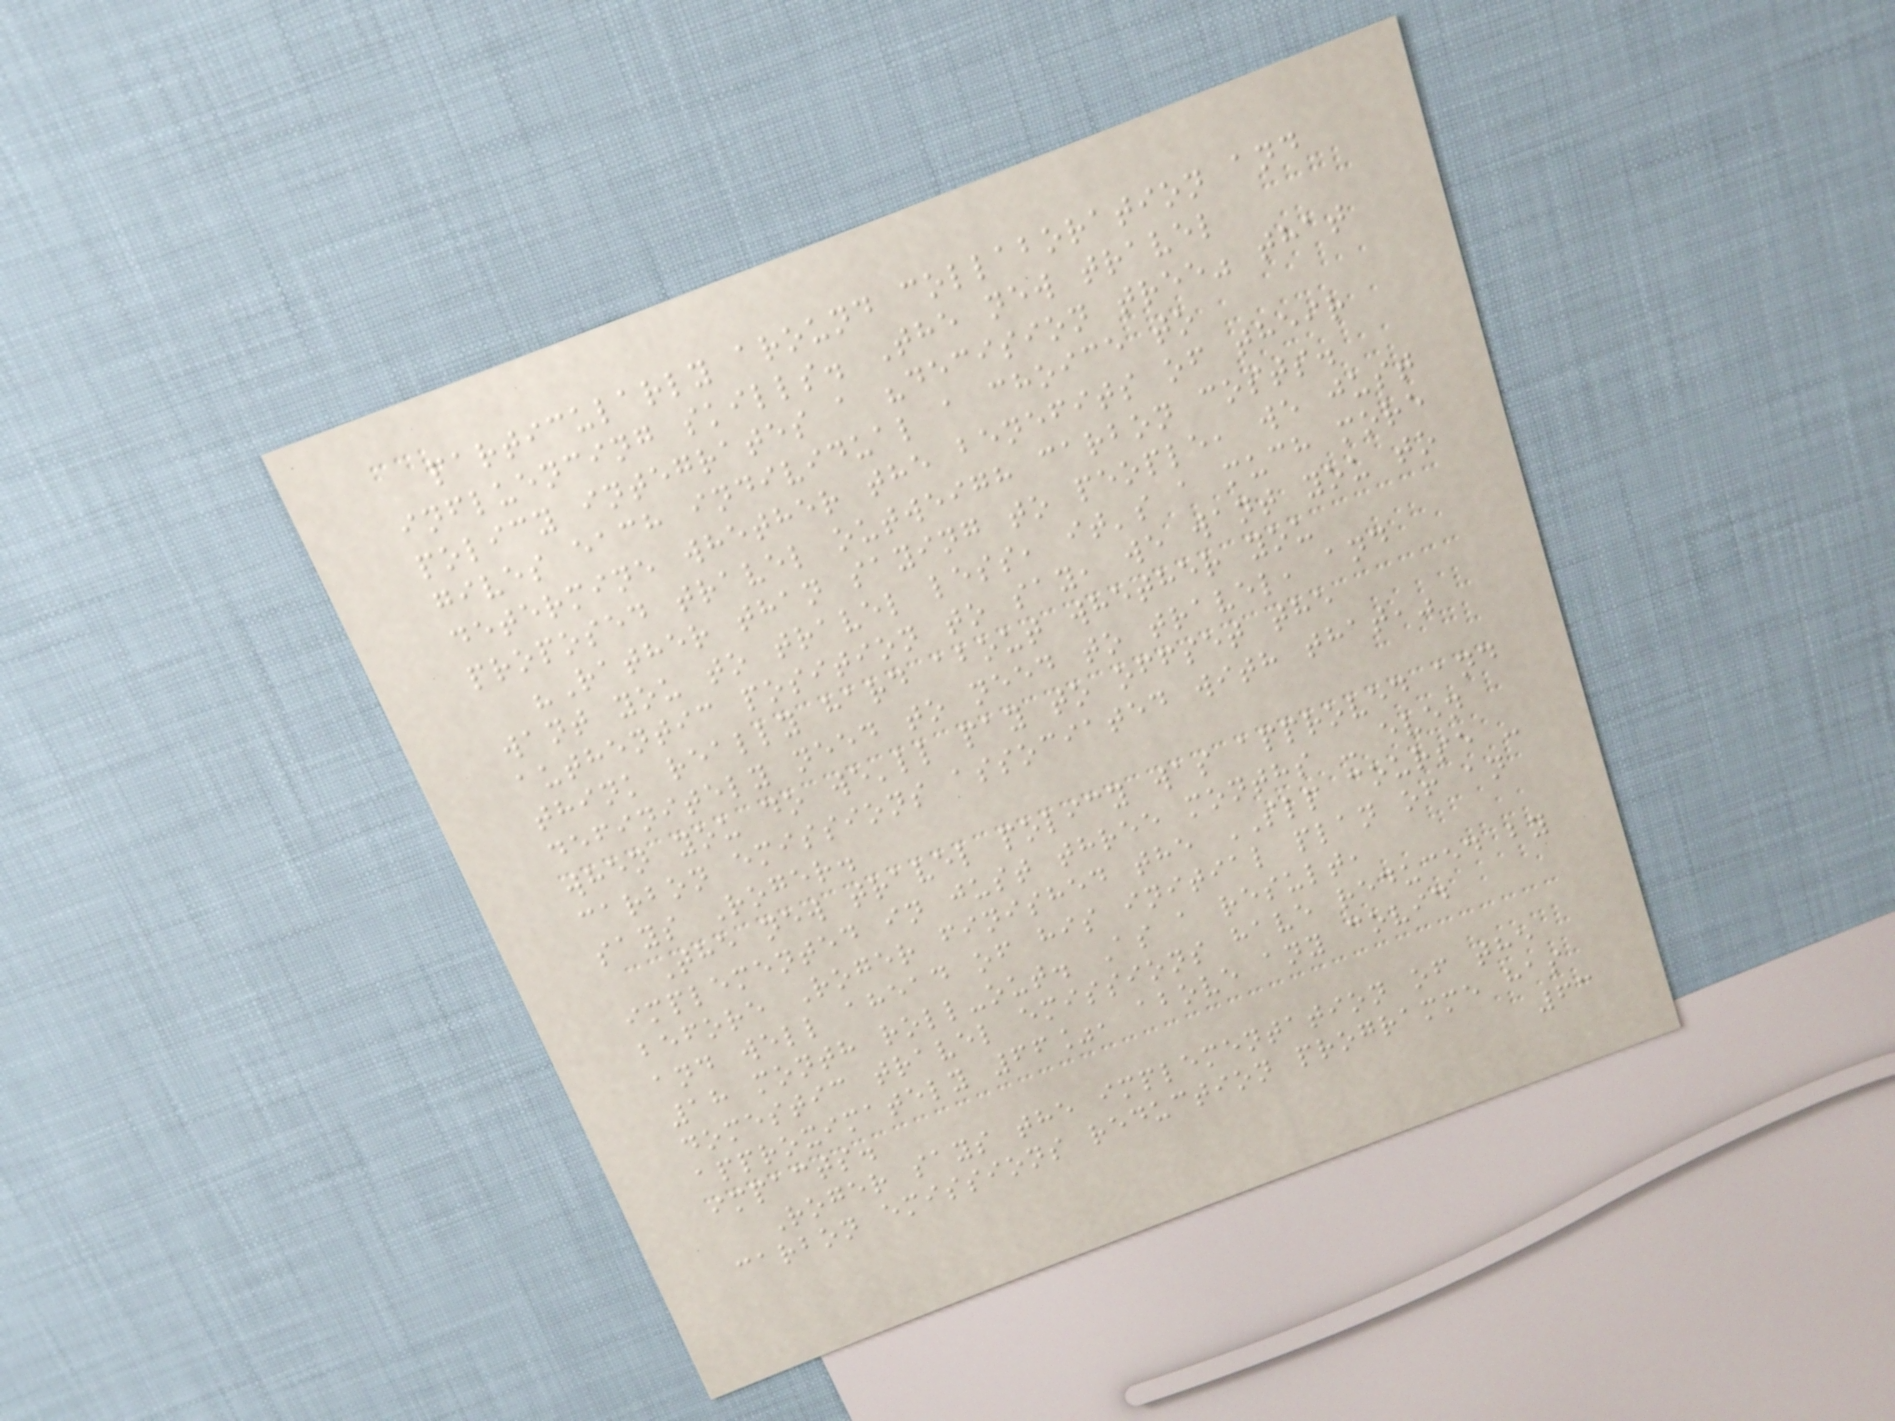particularly around collaboration and
influencing skills. The new travel
policy integrates a "decision tree" that
gives each individual a choice to
determine whether the benefits of their
proposed travel outweigh carbon costs.
"Rather than saying to people, we just
want you to travel less, it's a much more
authentic position to say, we want you to
think really hard about whether you
definitely need to need to travel, and
when you do we'll pay to offset the
carbon emissions associated with that,"
says Roger.
The new travel policy was approved and
implemented in just three months - even
before Roger finished the SLP course -
and well ahead of his initial plan of an
18 month roll-out. As a result,
domestic travel emissions have reduced by
approximately 66%, above any covid
impacts.
Roger says the implementation of the
carbon emissions reduction programme has
63
